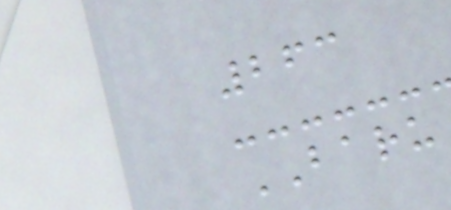263
BARU
